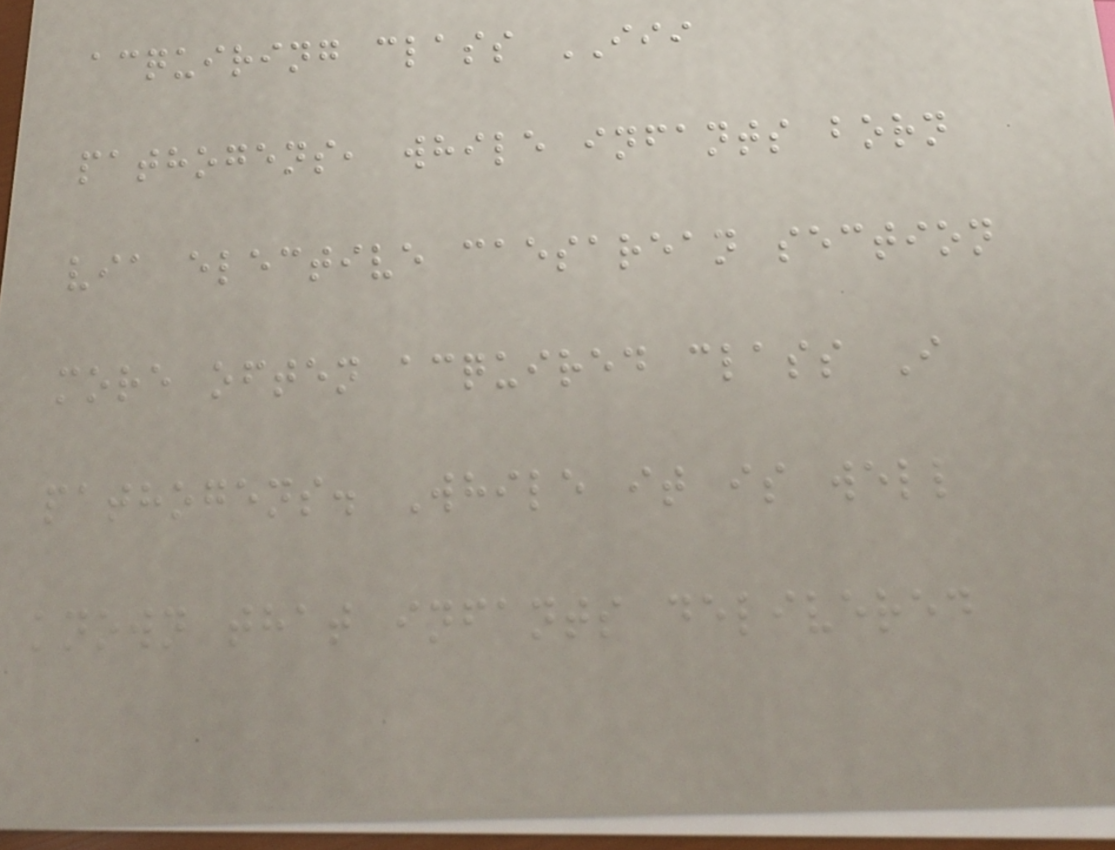acquiring class III
pathogens, while infants born
via elective caesarean section
more often acquired class I
pathogens. While it is well
known that infants delivered
